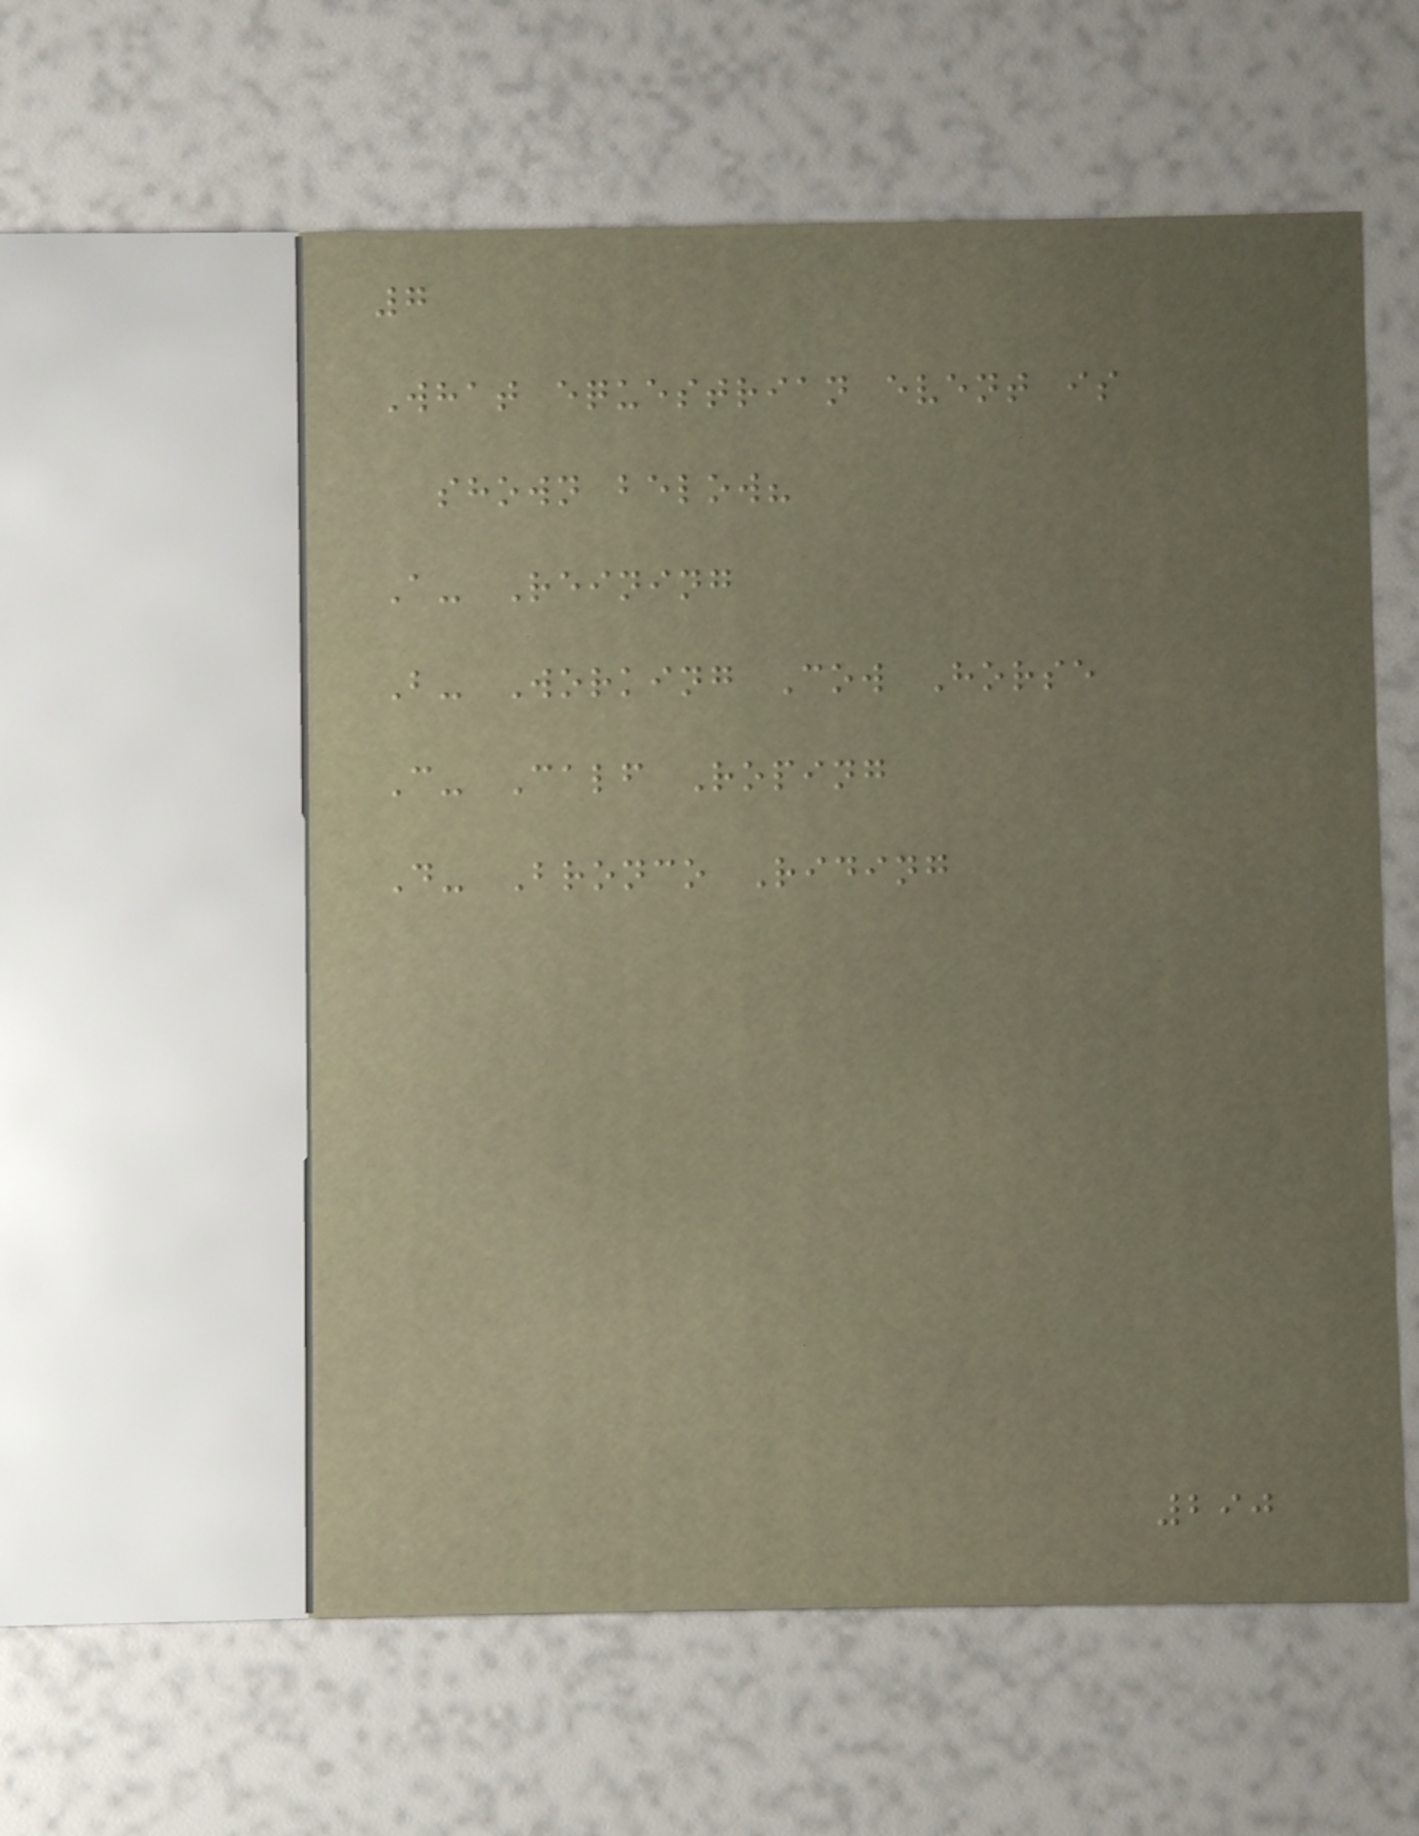7
What equestrian event is
shown below?
A- Reining
B- Working Cow Horse
C- Calf Roping
D- Bronco Riding
290
